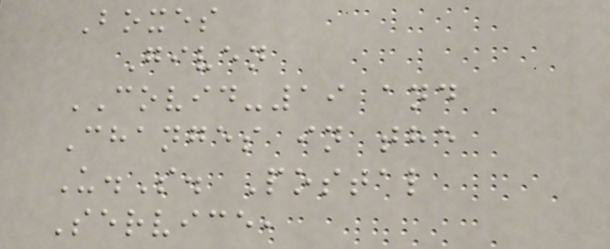Boxes
Given
COVID-19 and
Changes in the
U.S. Postal
Service,
